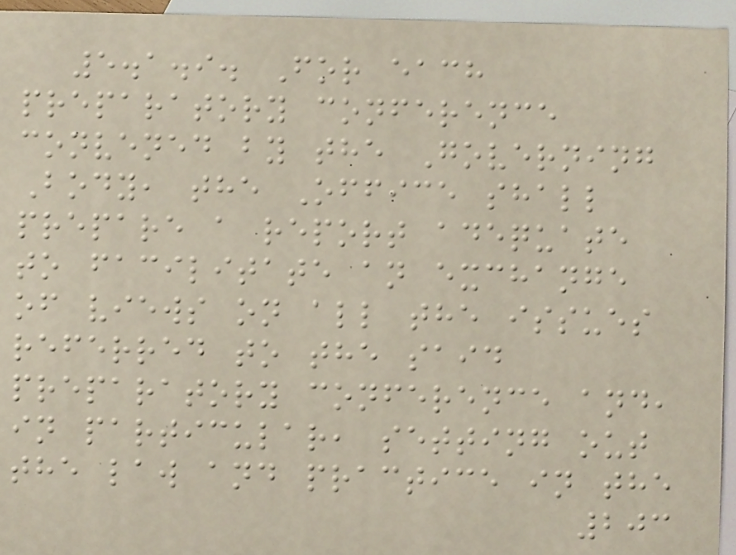5.1.9. For each
preparatory conference
convened by the Governing
Body, the Office shall
prepare a report adequate
to facilitate an exchange
of views on all the issues
referred to the said
preparatory conference and,
in particular, setting out
the law and practice in the
203
